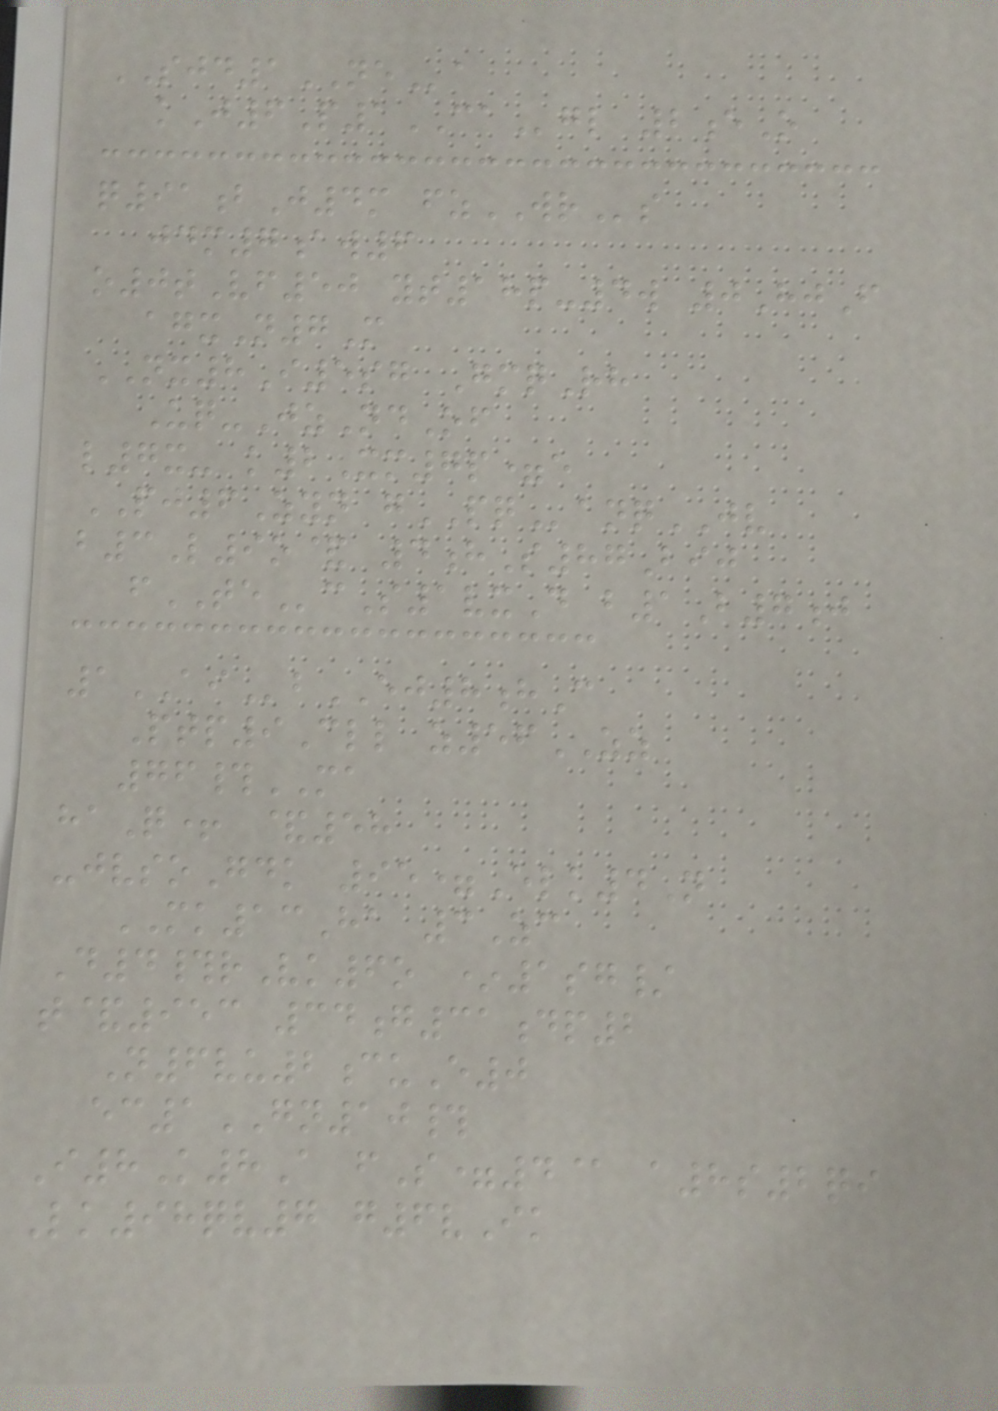SJD1NEa
kJ6P1CAgl 2eO
q91bJ4m fzWRs
jdm7aw6
o0tVf50 yt18p-4w 0HjF
agxN7M
NX8I5sg GmqRh
Uq-JzNdOf
l7x- k2Xm7p=e
PJ6Zyn gPQanqJV
b3L9o& 4hS87Bij
fTEcS1vxD b1B7j
1AIbEJ8hC
Ptp9Cll z56ZZ
76#MA
haQ+ &58
-jvsoGdk 95=Elk4N
MK13Ha 3Zc
D4#rVk6o *1sg/
t&953 34g31dp2
N6vu2cuE0
ec1GN10#
I8K8A fS=4@ a8s2qi
Lk98qv7 g6vIk
